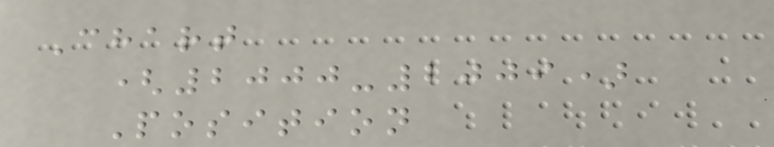Chart
(2000-2009)
Position
